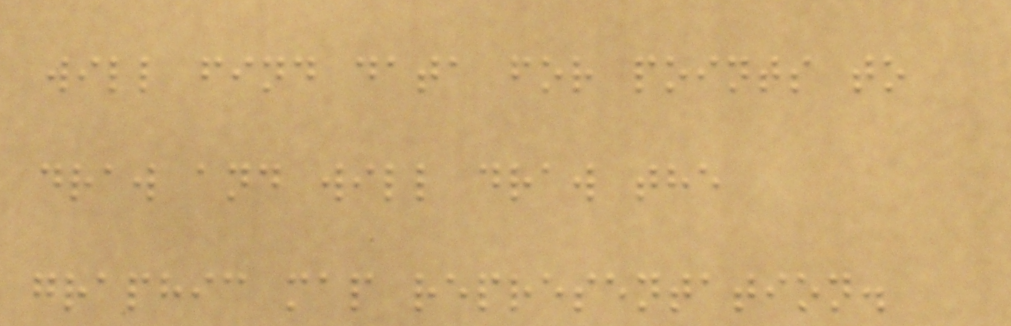will find data for points to
draw and will draw the
graphic map representation.
